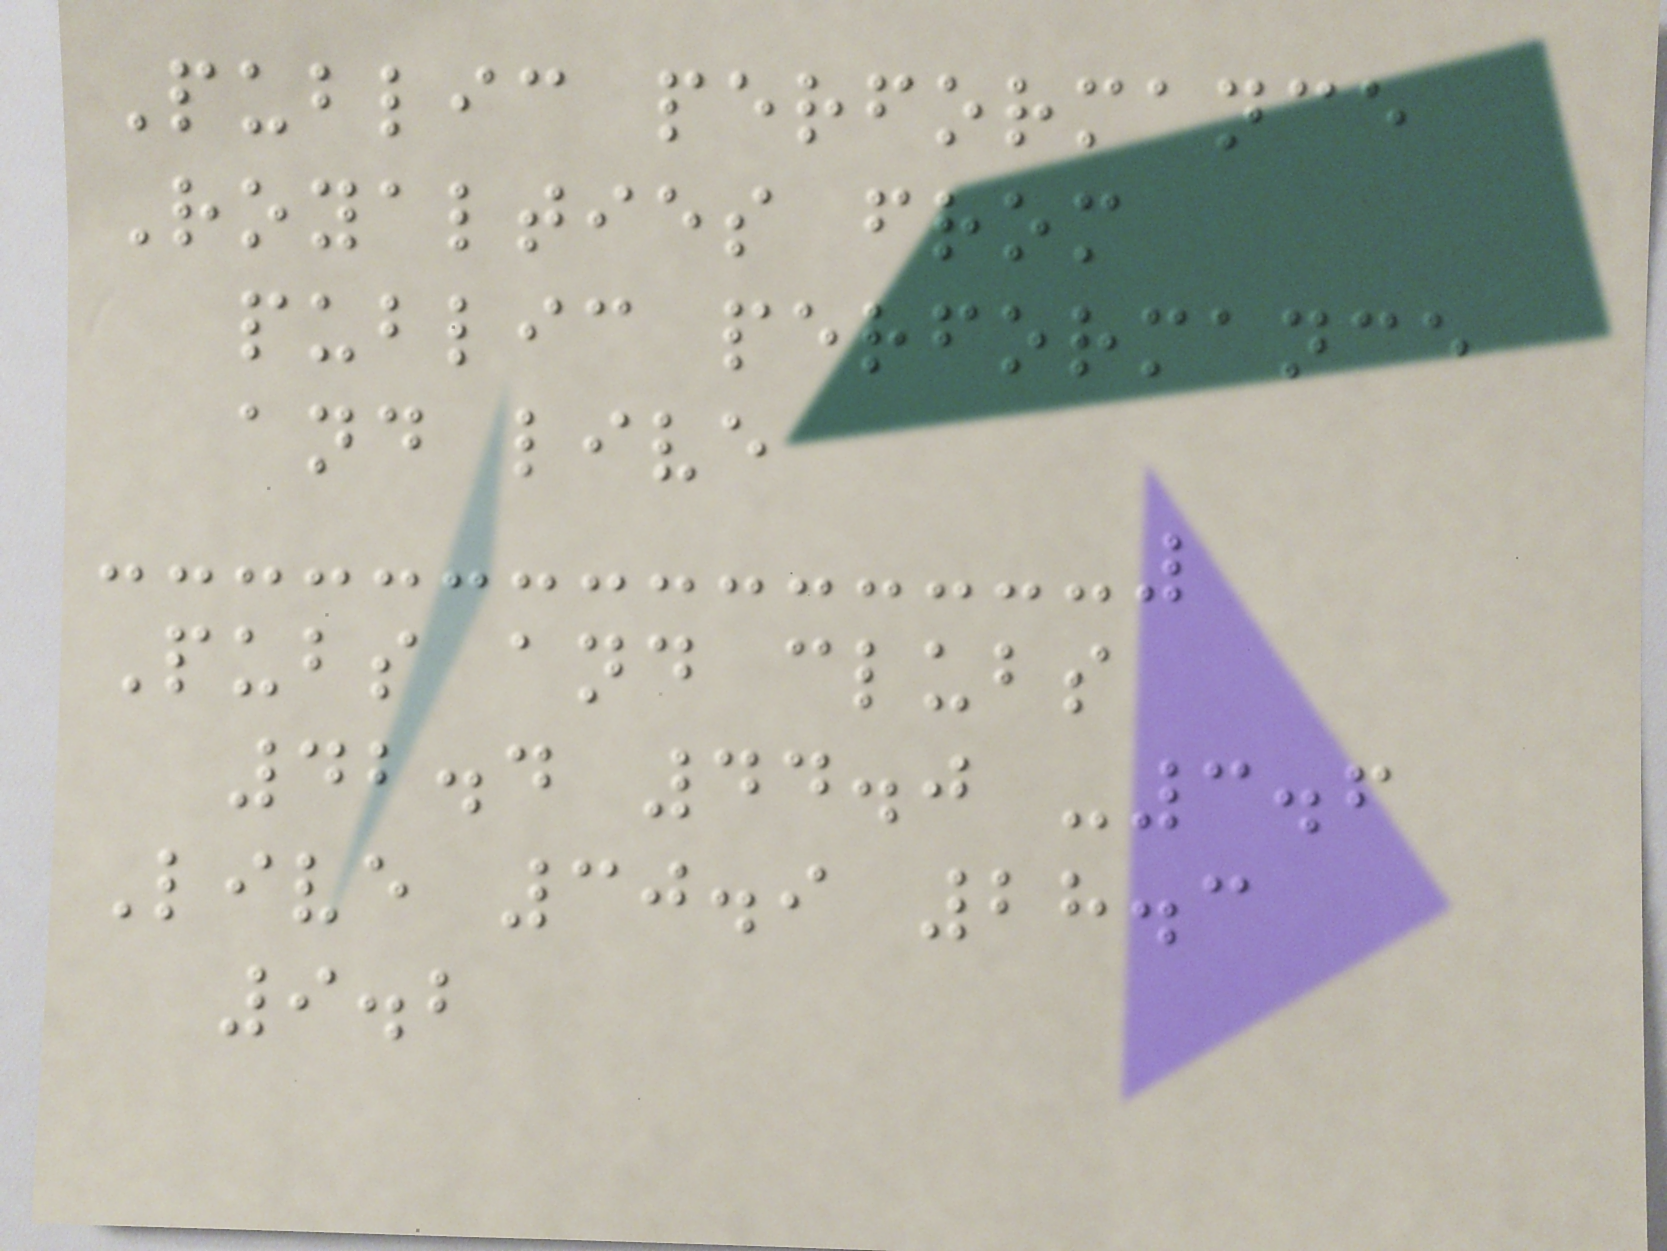Public performance
Royalties from
public performance
and live
Pubs and clubs
42.4 44.0 -3.6
Live 30.9 28.3
9.2
